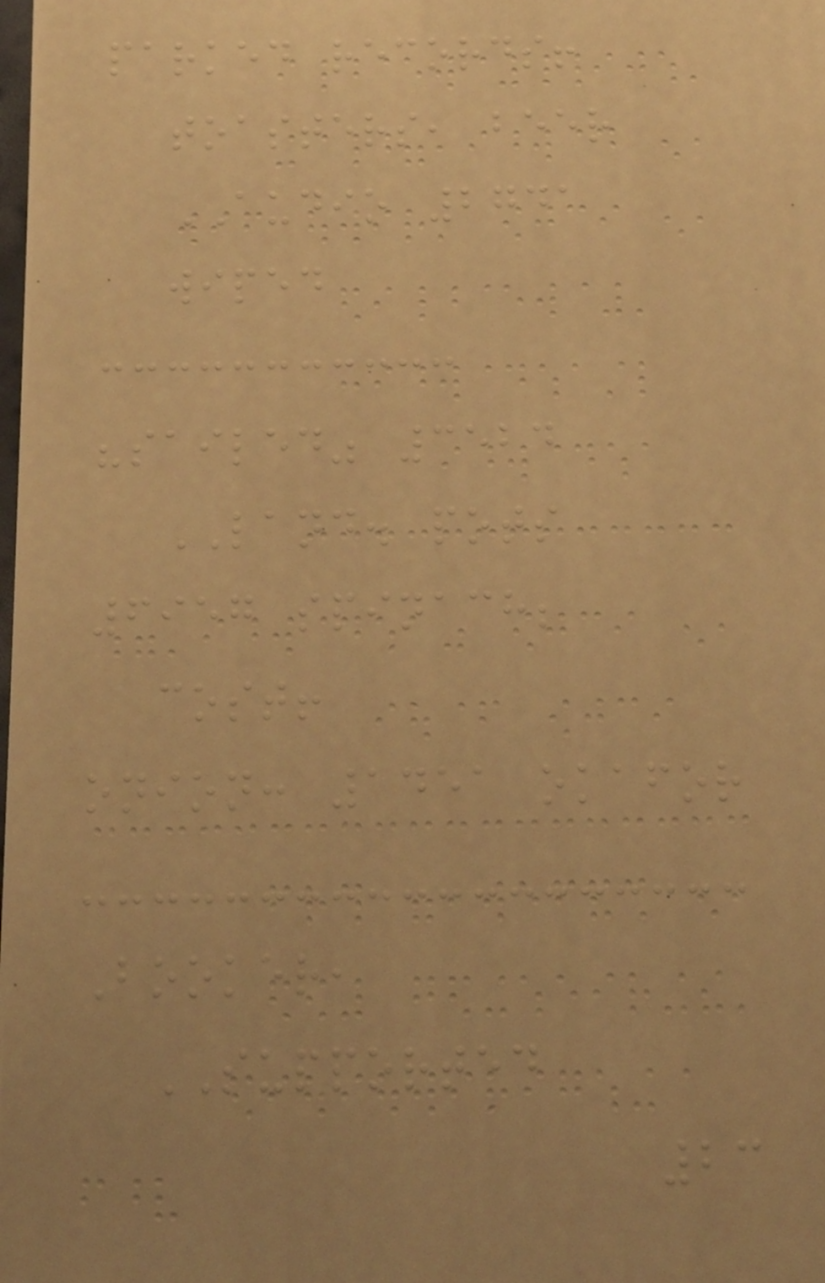parked records!
toasters, beer
AUDIO 2741
wiped
"sailed" 3524
LAND. pots
6957 spinach;
cost!
onion: 1451 okafor
Booker,
SUPPORTED
23
